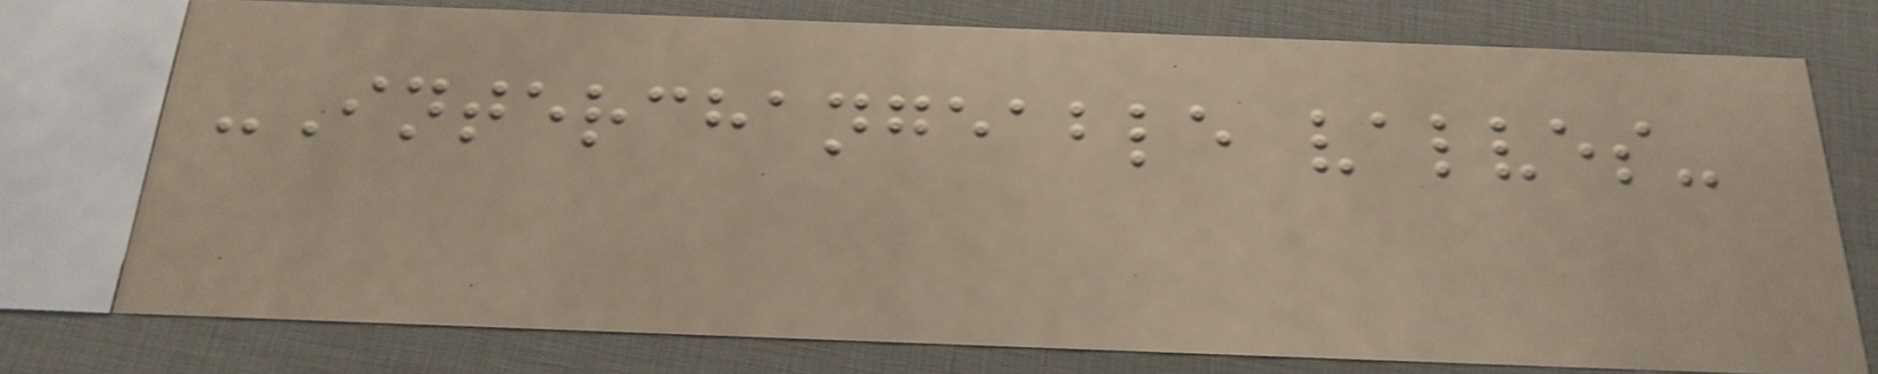-Interchangeable valves-
